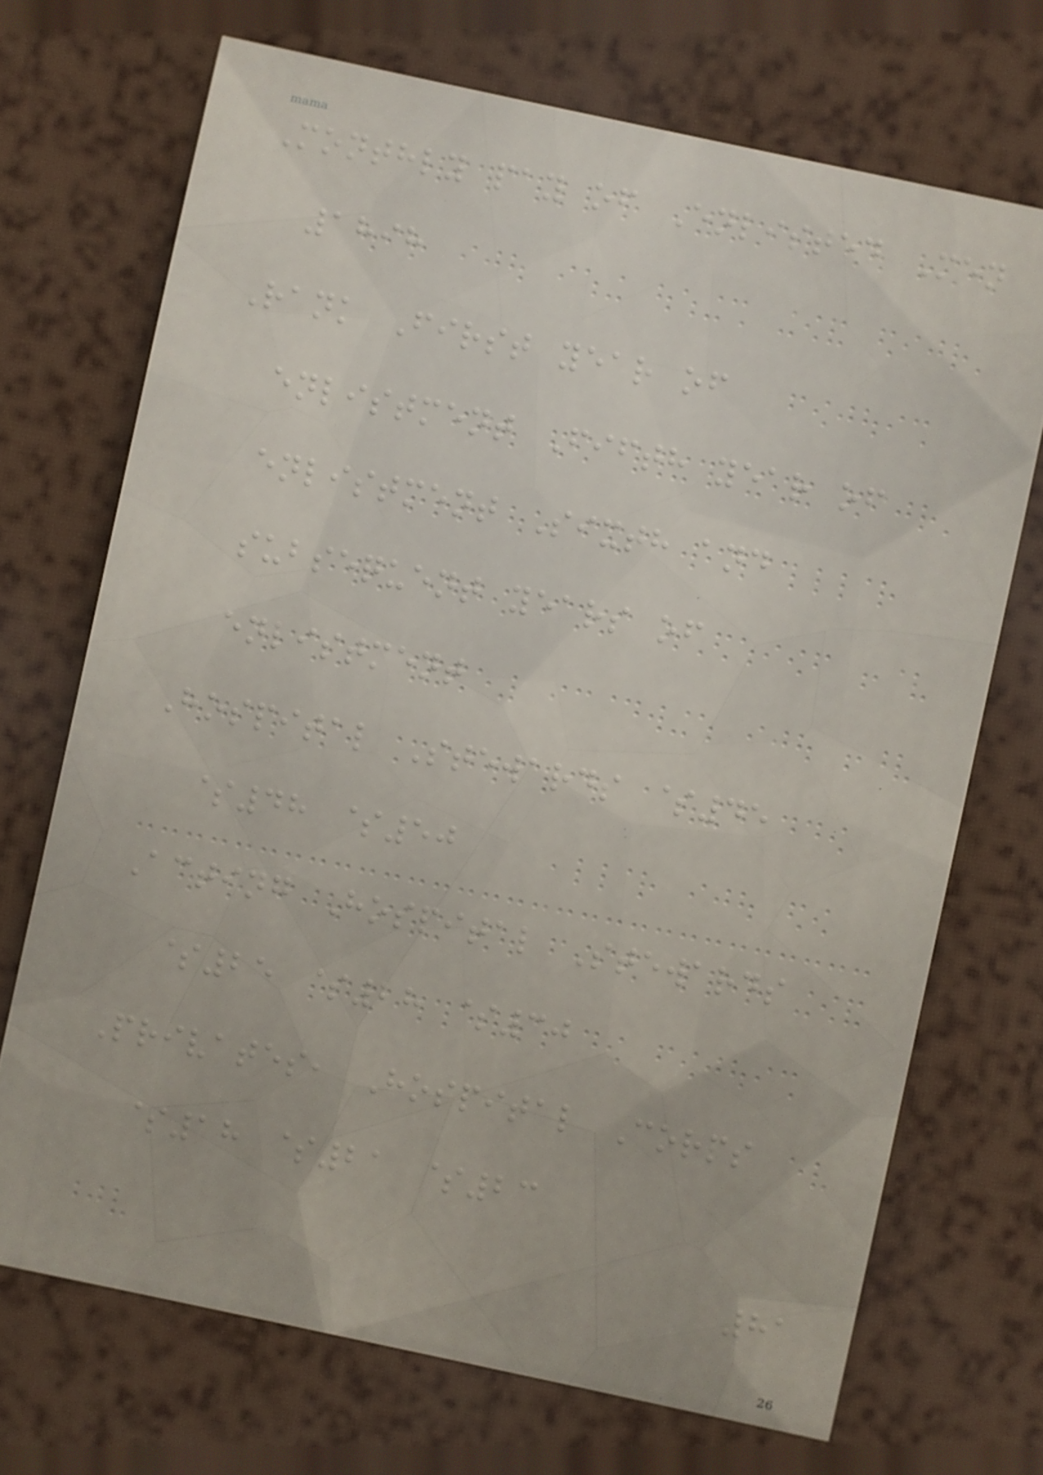Monthly pay of Enlisted Men
1898
Rank First year of
enlistment Fifth year of
enlistment Sixth and
subsequent years of
enlistment
Hospital Stewards $45
$48 $50
Acting Hospital Stewards
$25 $28 $30
Privates, Hospital Corps
$18 $21 $23
81
